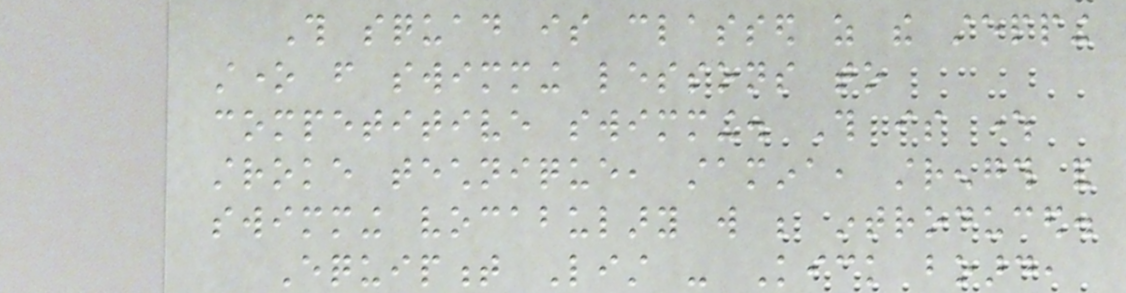This squad is classed as the stepping
stone from swimming lessons to
competitive swimming. This is where
stroke technique, stamina, strength and
swimming vocabulary will be introduced.
Equipment List - Kick board,
